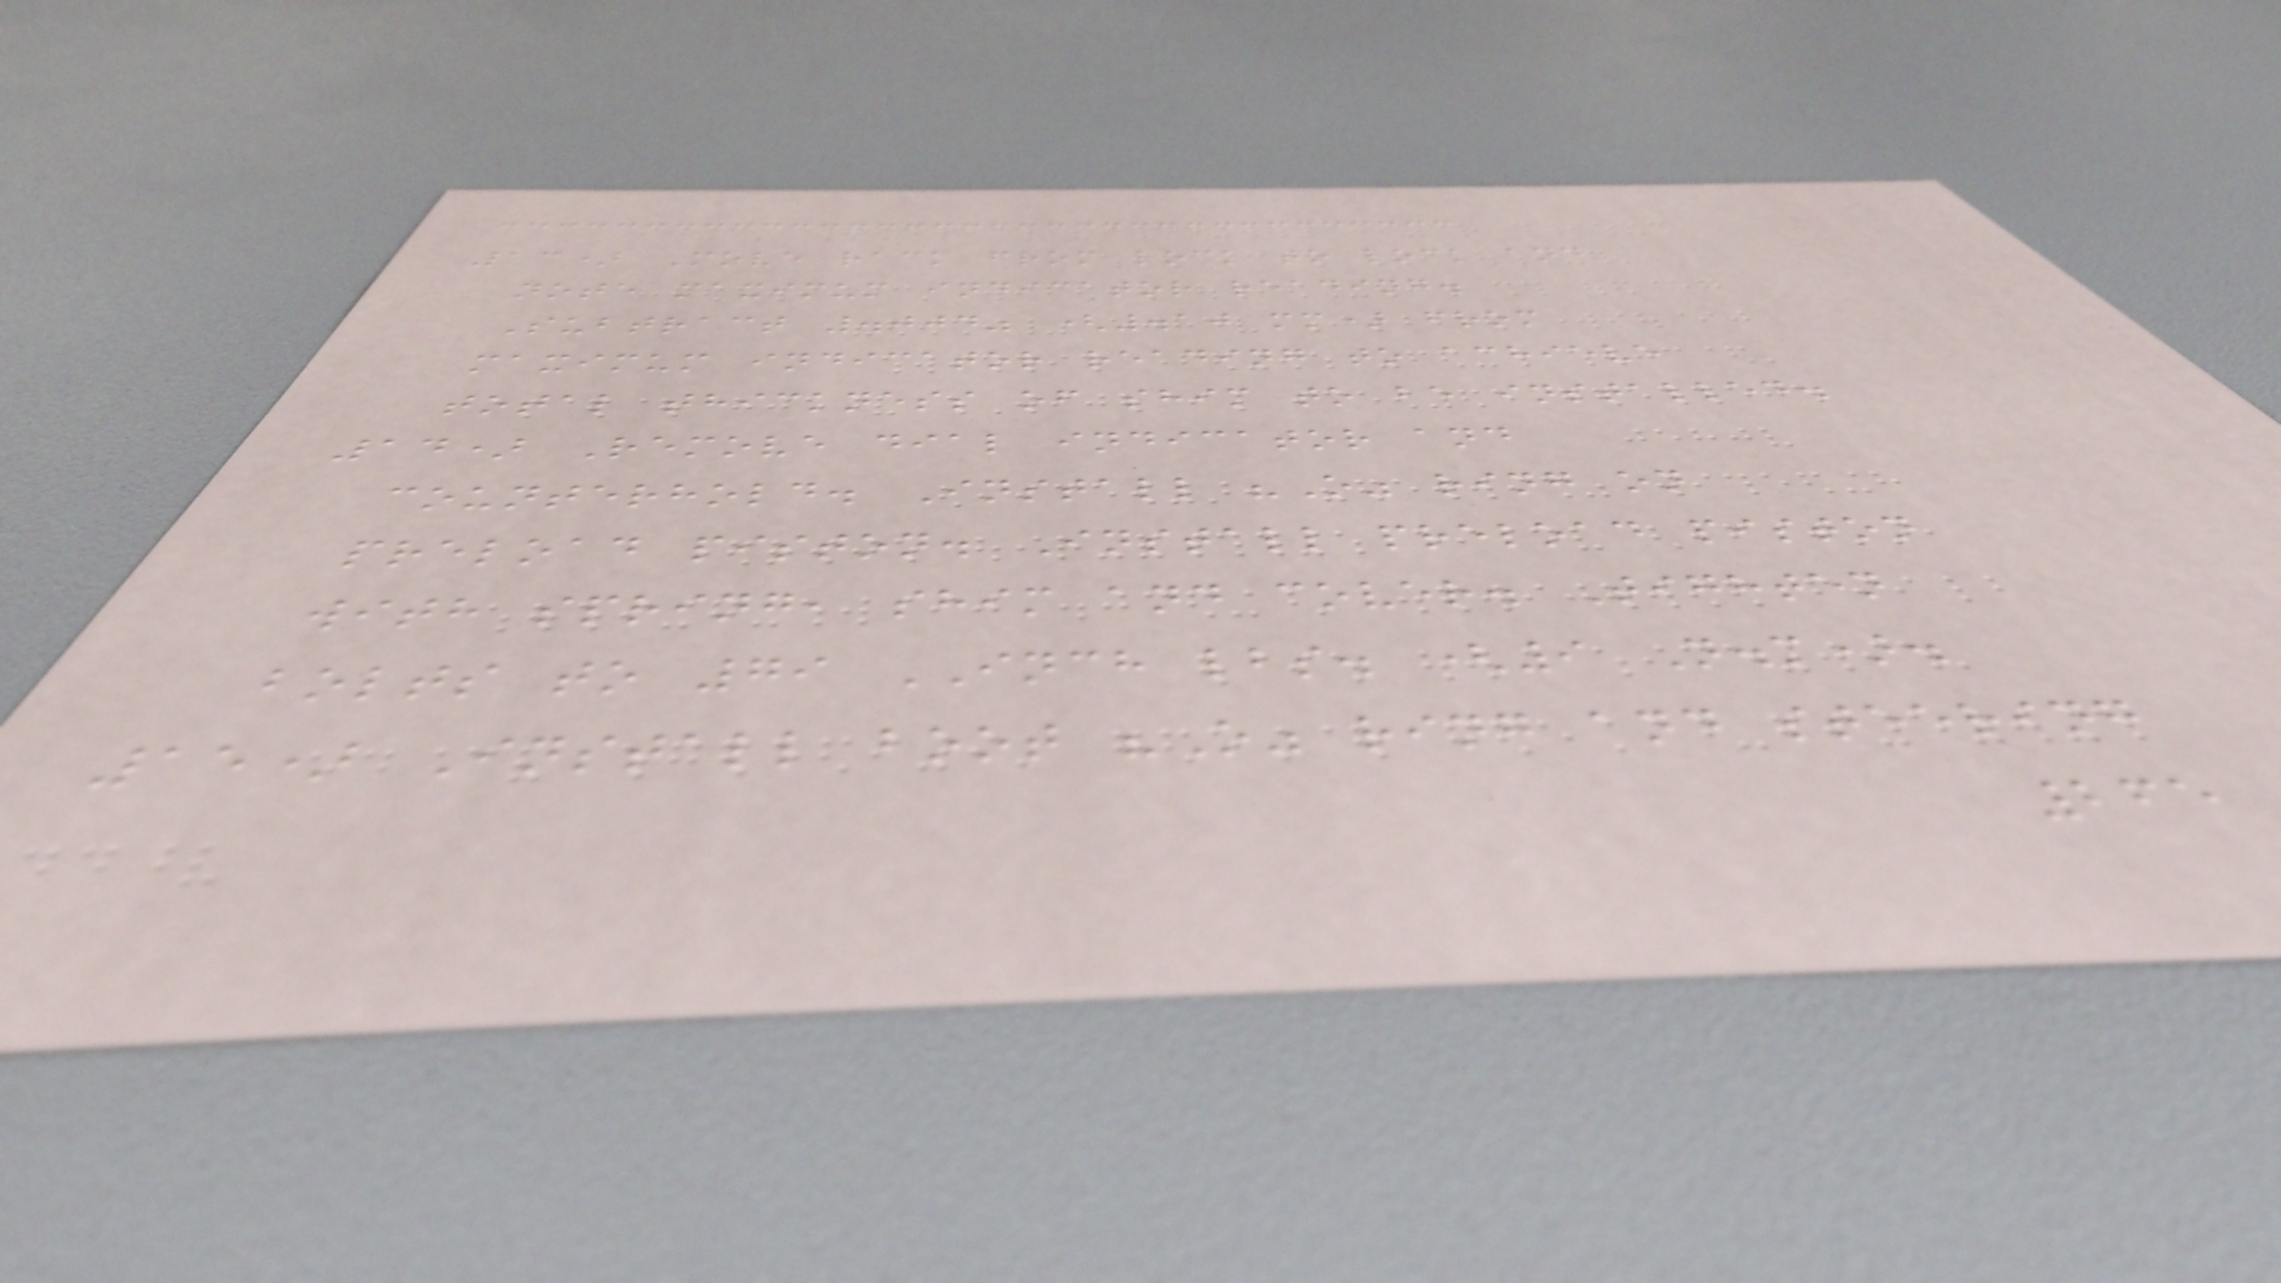13) Move rack from lock to lock and
note maximum indicator reading.
Subtract .004" (.10 mm) from
maximum indicator reading to achieve
total thickness of shim to be installed.
14) Remove dial indicator and
counterhold. Install "O" ring on
preload piston. Install preload piston
with spring, shim and cover. Tighten
bolts to 79 INCH lbs. (9 N.m).
15) Install boot "O" ring and steering
265
